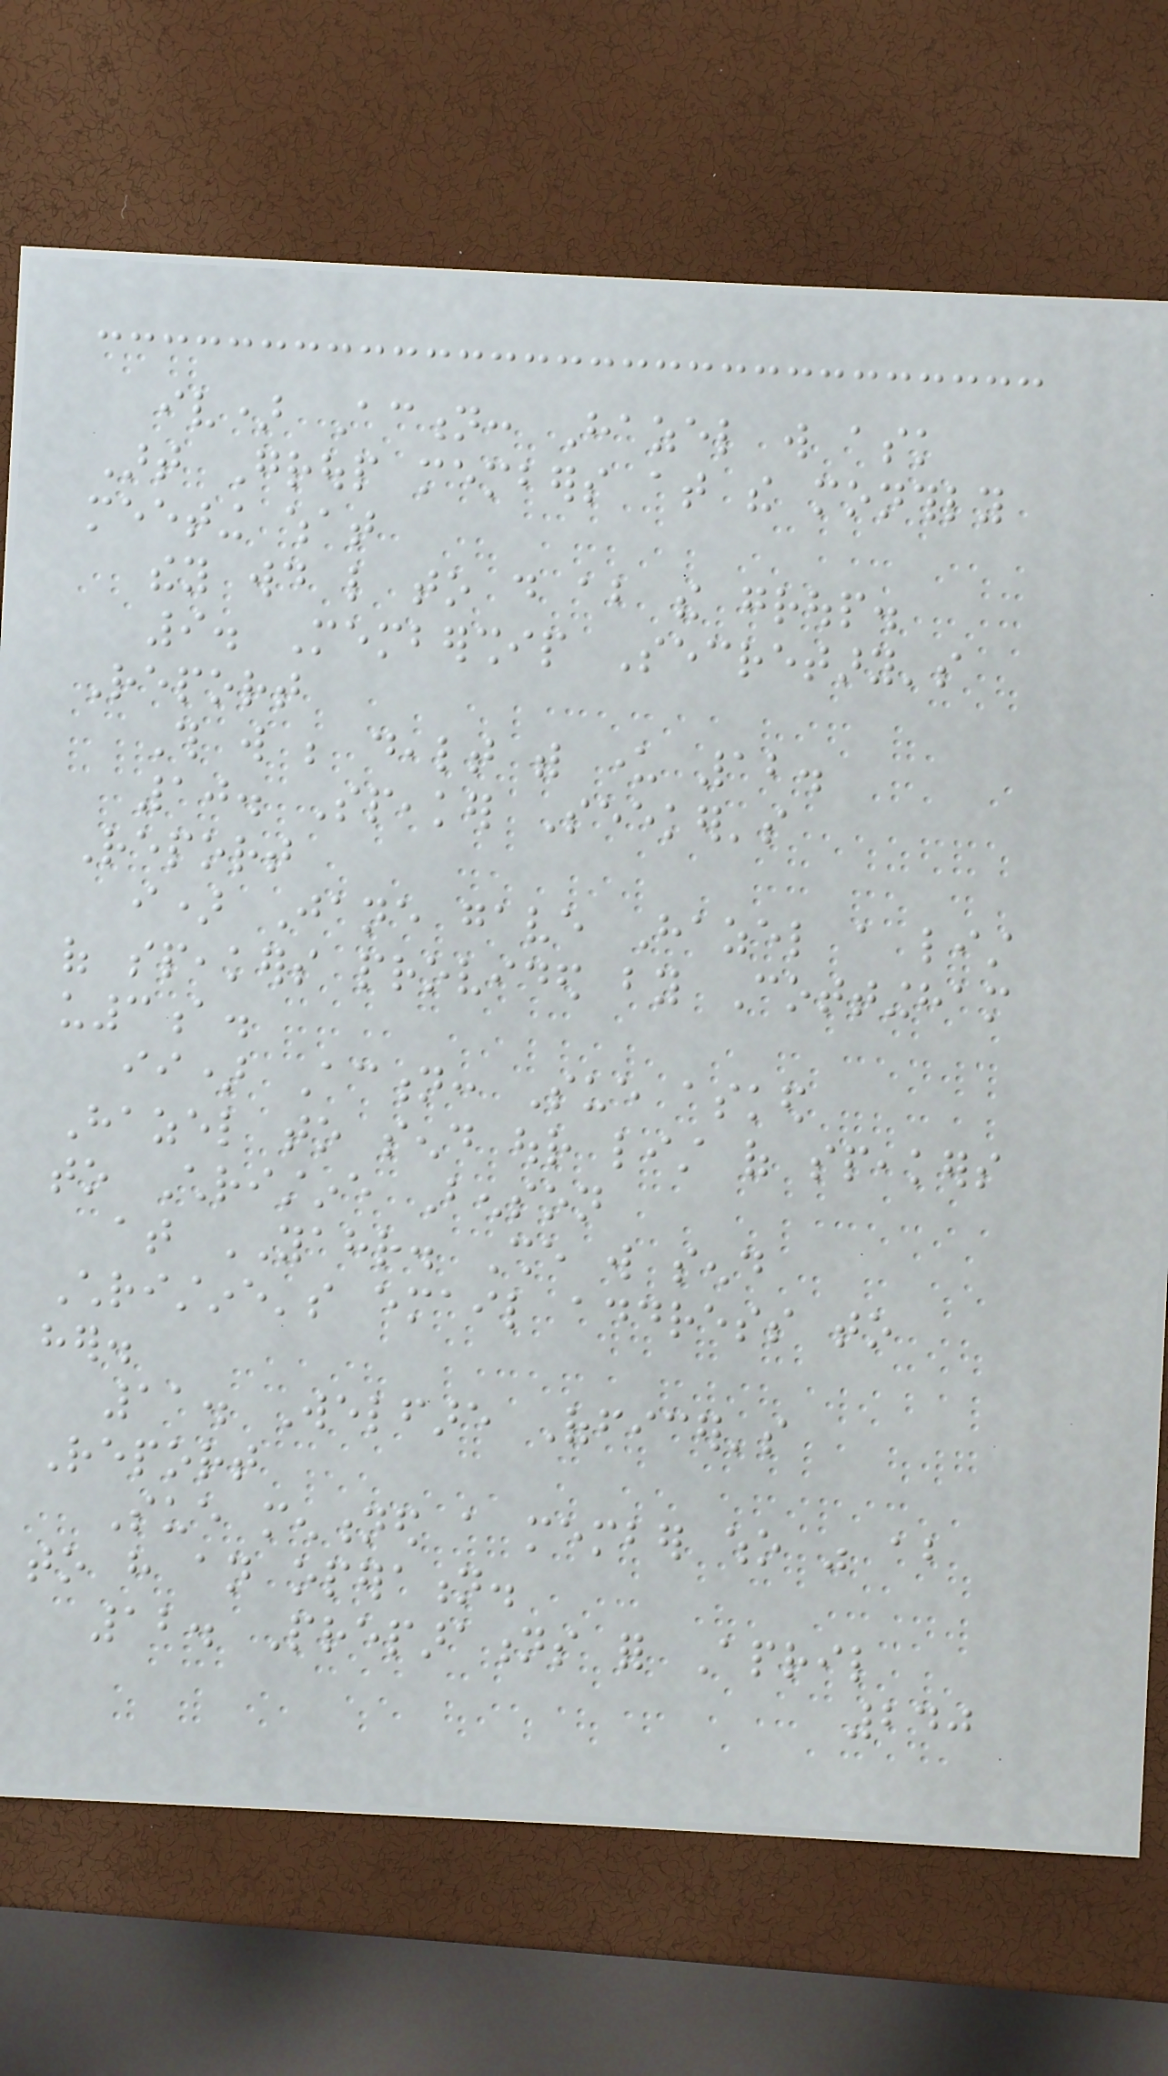iv) Action: Hazel will ask
Art Group members at the monthly
meeting what
they would like to do about the group.
9. Membership Secretary's
Report
This will be dealt with under 12.
10. Speaker Seeker's
Report
i) Jane gave Hazel a list
of speakers provided by Cottingham
u3a.
ii) Action: Sue asked
Hazel to send our list of speakers
to Christine Benson
at YAHR. She will send
Christine's email address to
her.
11. Welfare Officer's
Report
Sue mentioned a member who was about
to have an operation.
12. Preparations for April
240
